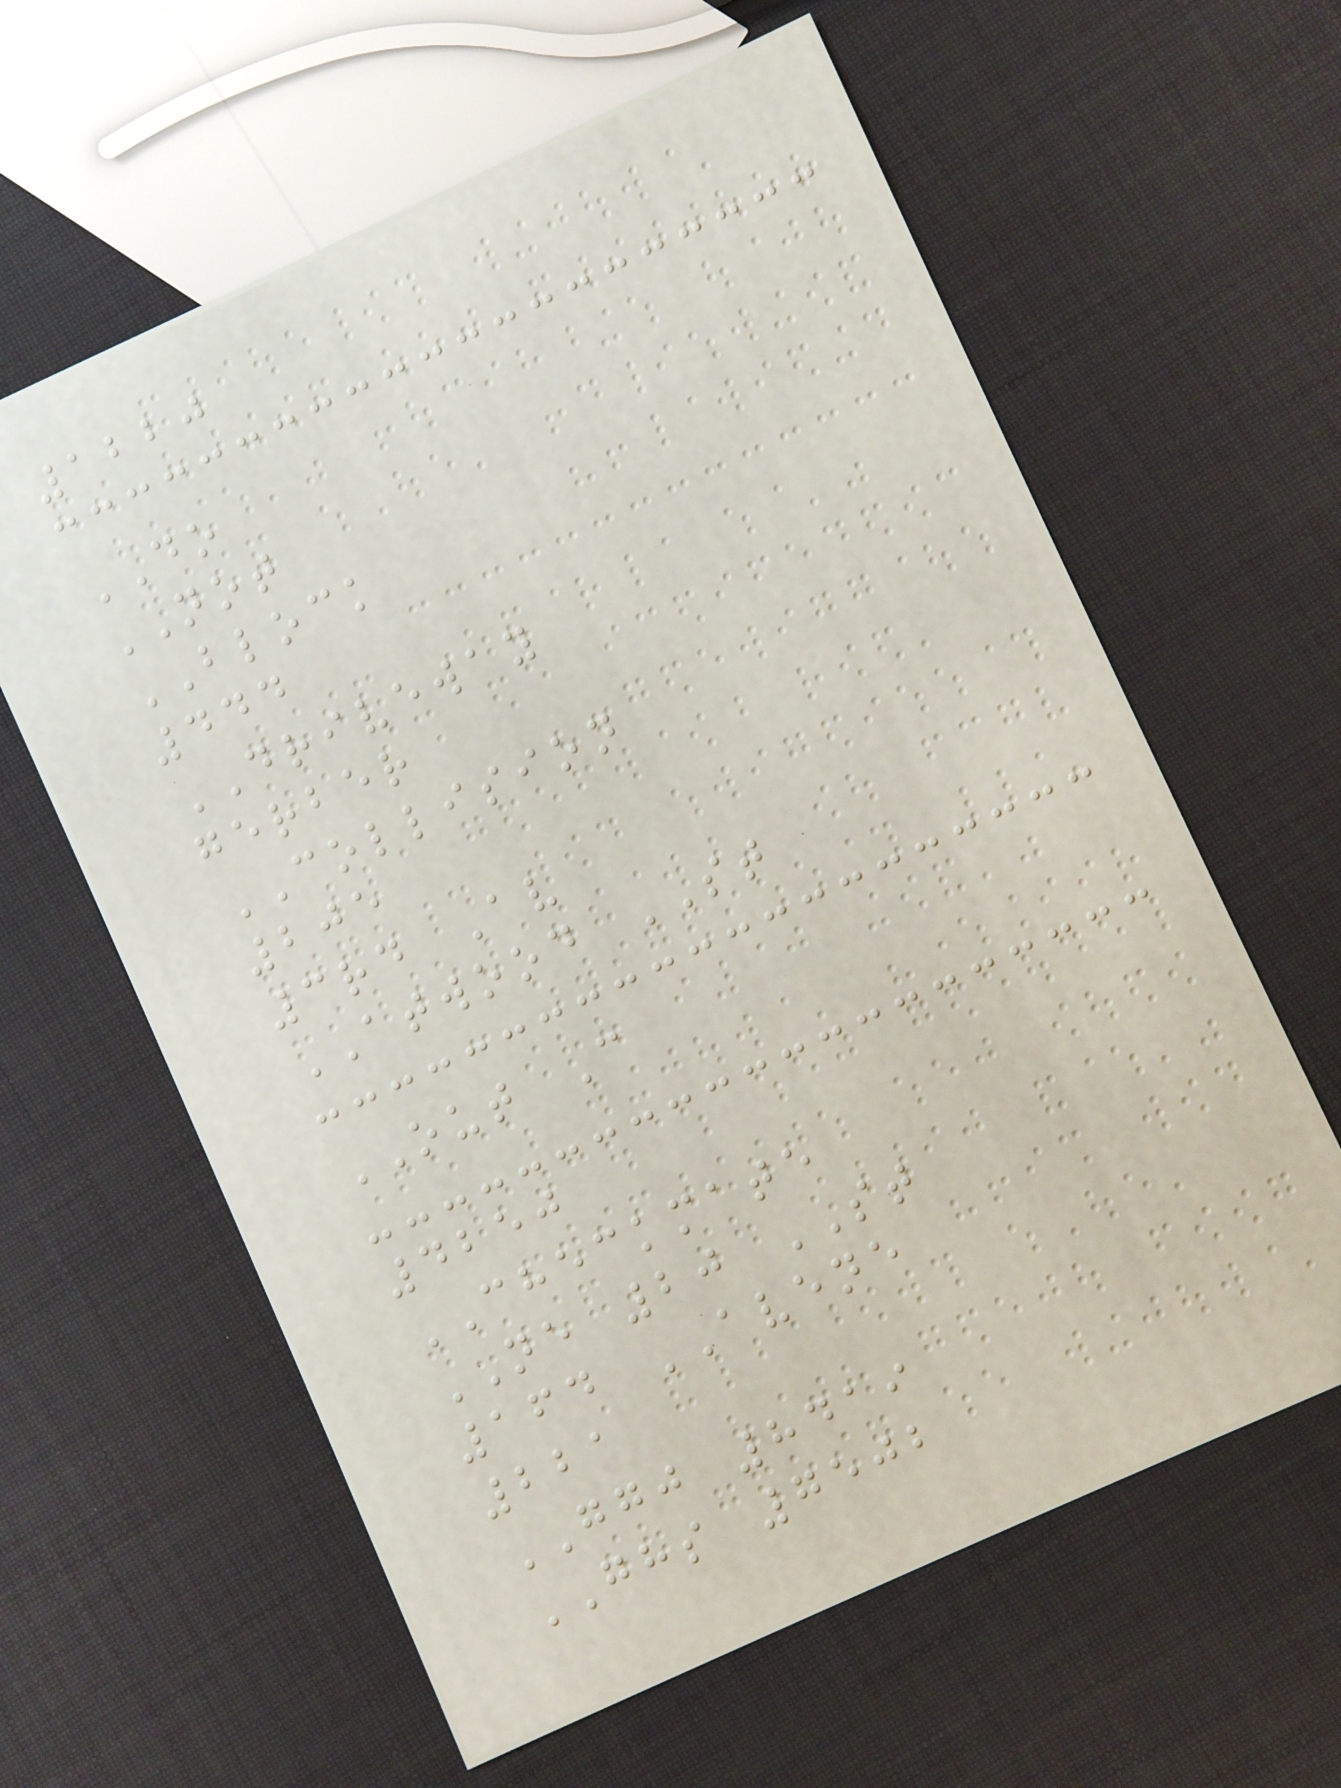1220
DO
NOT
BLOCK
444
DRIVEWAY
gerber
COLLISION
205
3rd Av
ATWOOD ST
OUT C
4250
CHECKMATE
NE 20 ST
164 AVENE
221
GGJ 8419
GHS 7502
